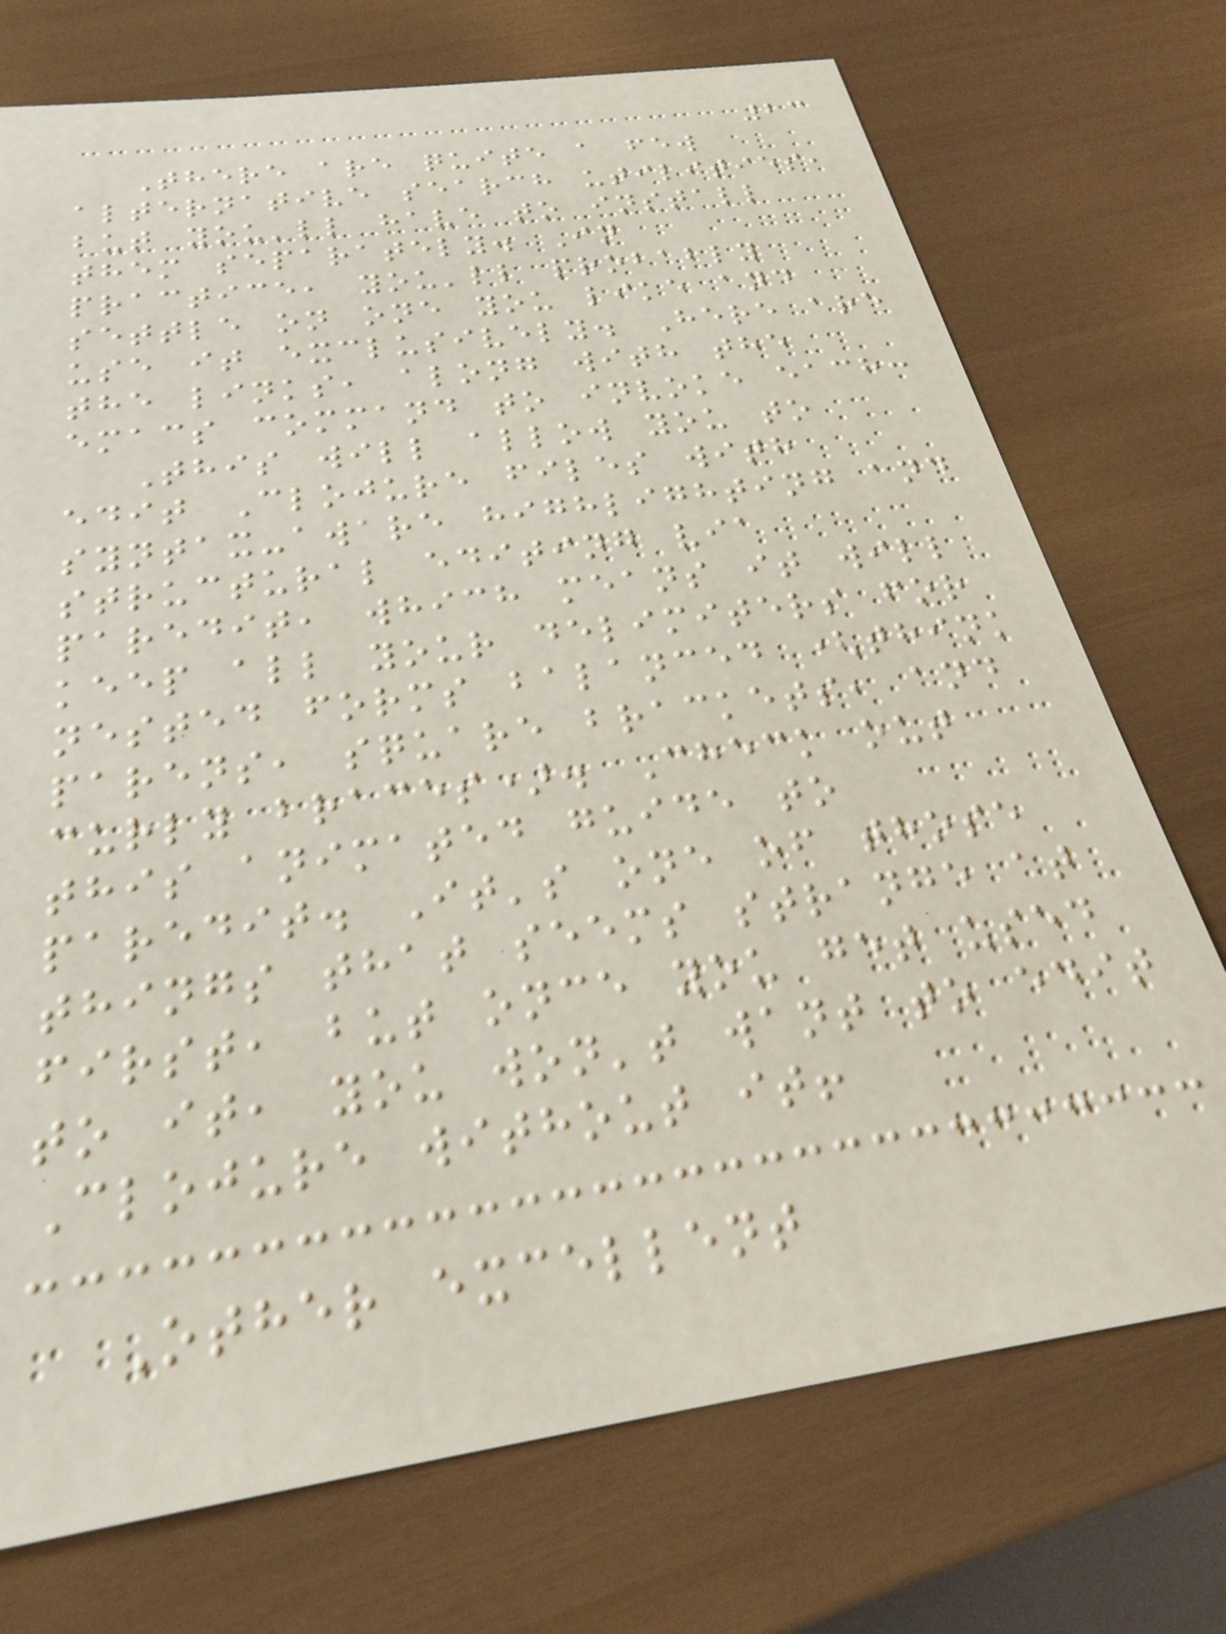23
There are quite a few
alternative search utilities,
but you'll have to install
them separately. In
practice, you'll probably
settle on one you like and
use it exclusively. Here are
the links, along with the
emacs command to invoke each:
This will allow you to
edit Clojure files with
syntax-aware highlighting and
structural editing via
paredit, which means it will
keep all your delimiters for
nested forms balanced (think
parens, square brackets, and
curly braces). Check out
this animated guide to
paredit. It's one of those
things that seems strange at
first, but once you get used
to it, you won't want to edit
Clojure without it!
Other excellent
